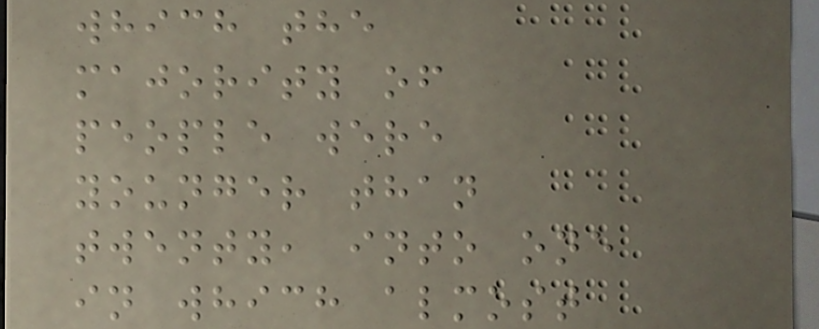which the
majority of
people were
younger than
twenty, into one
in which almost
